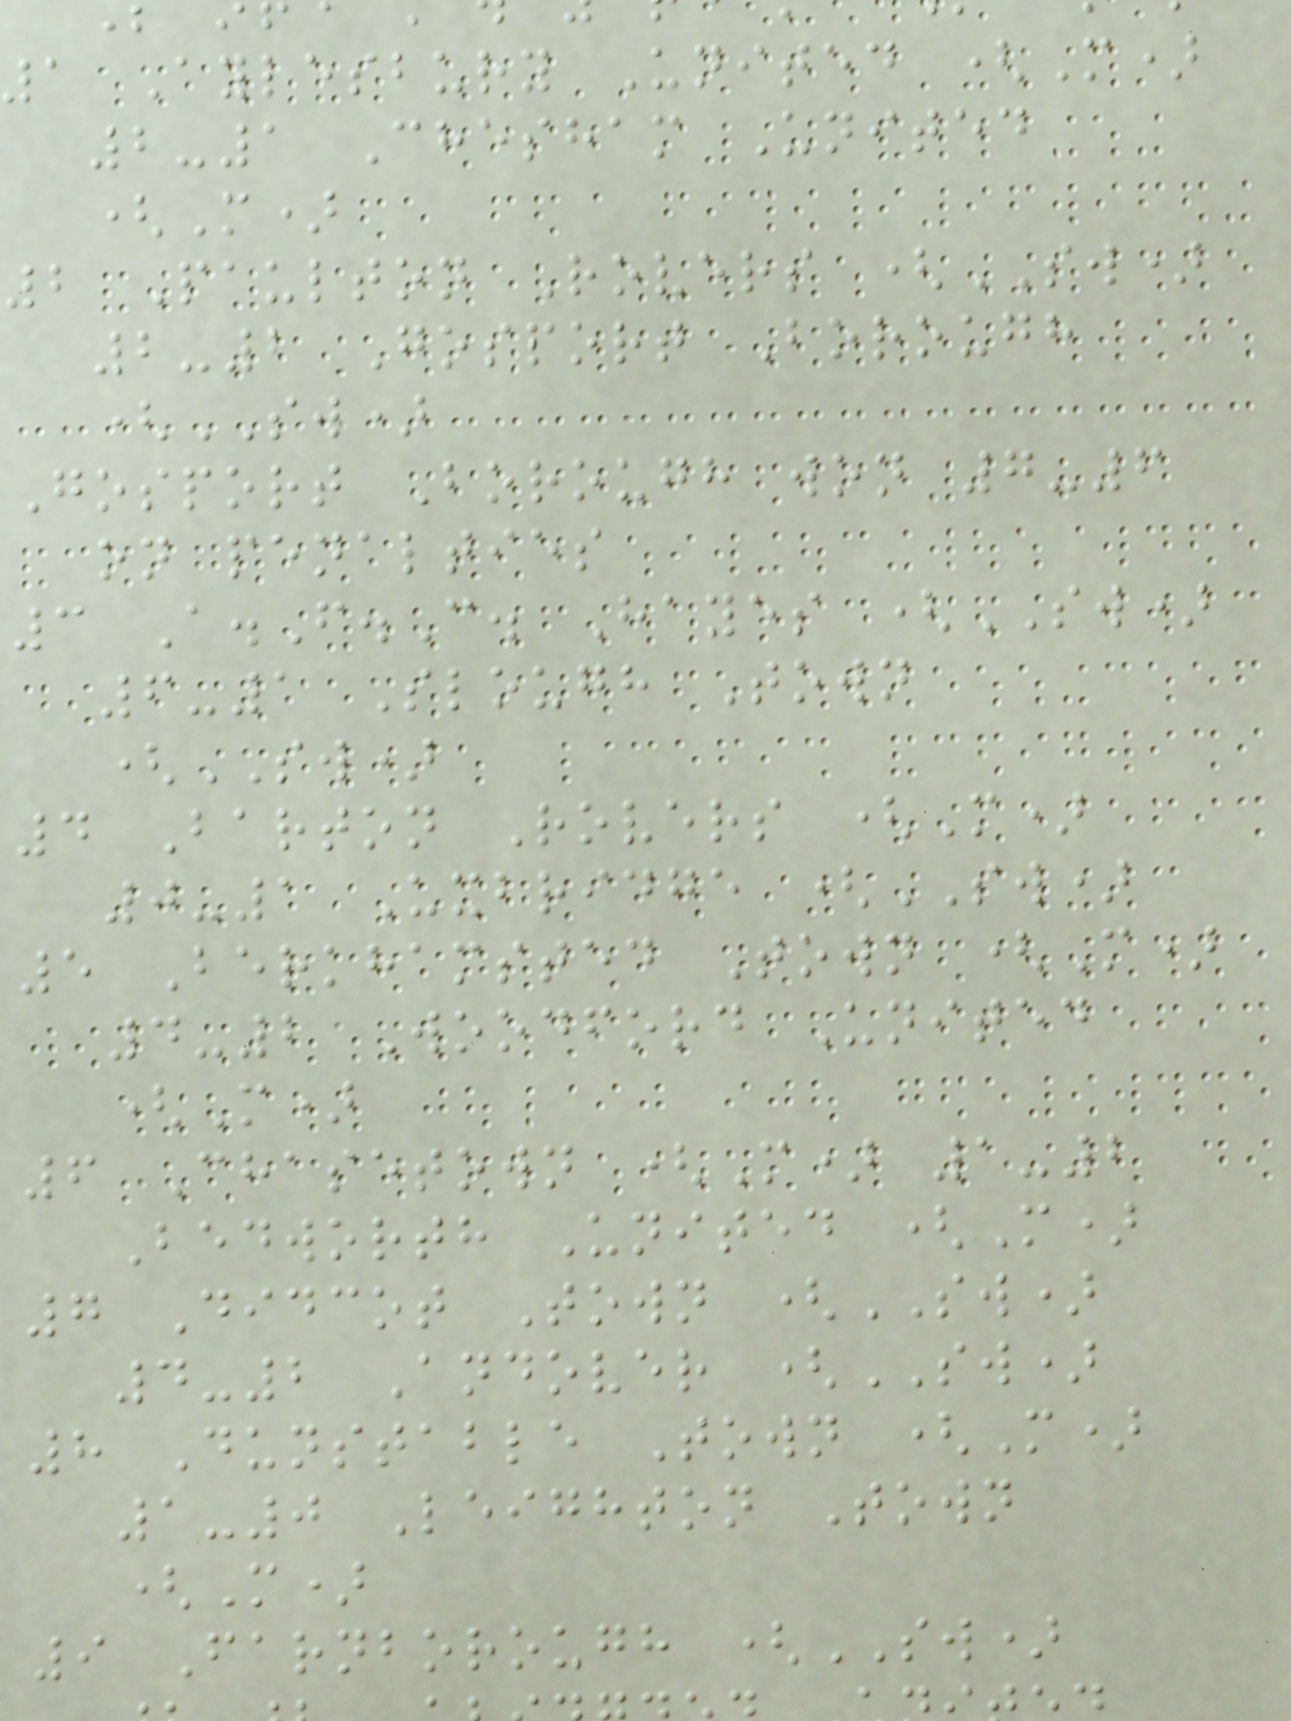1 Aylesbury United (M)
2-1 Chesham United
(M)
2 Paulton Rovers (SW)
2-2 Gosport Borough
(SW)
Gosport Borough won 7-6
on penalties
3 A.F.C. Hayes (SW)
6-1 Slough Town
(SW)
4 Barton Rovers (M)
0-1 Uxbridge (SW)
5 Berkhamsted Town (M)
4-2 Woodford United
(M)
6 Chasetown (M) 1-2
Bedworth United (M)
7 Didcot Town (SW)
4-2 Andover (SW)
8 Dunstable Town (M)
1-0 Leighton Town
(M)
9 Farnborough (SW)
